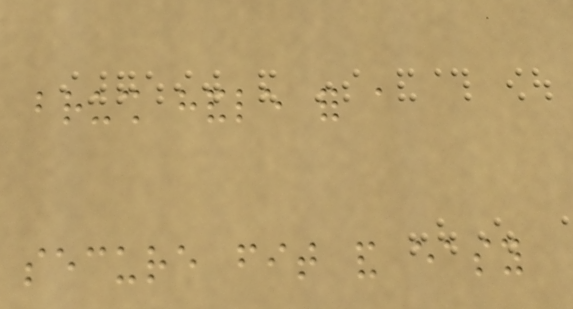brush handle for a
secure fit and easy
